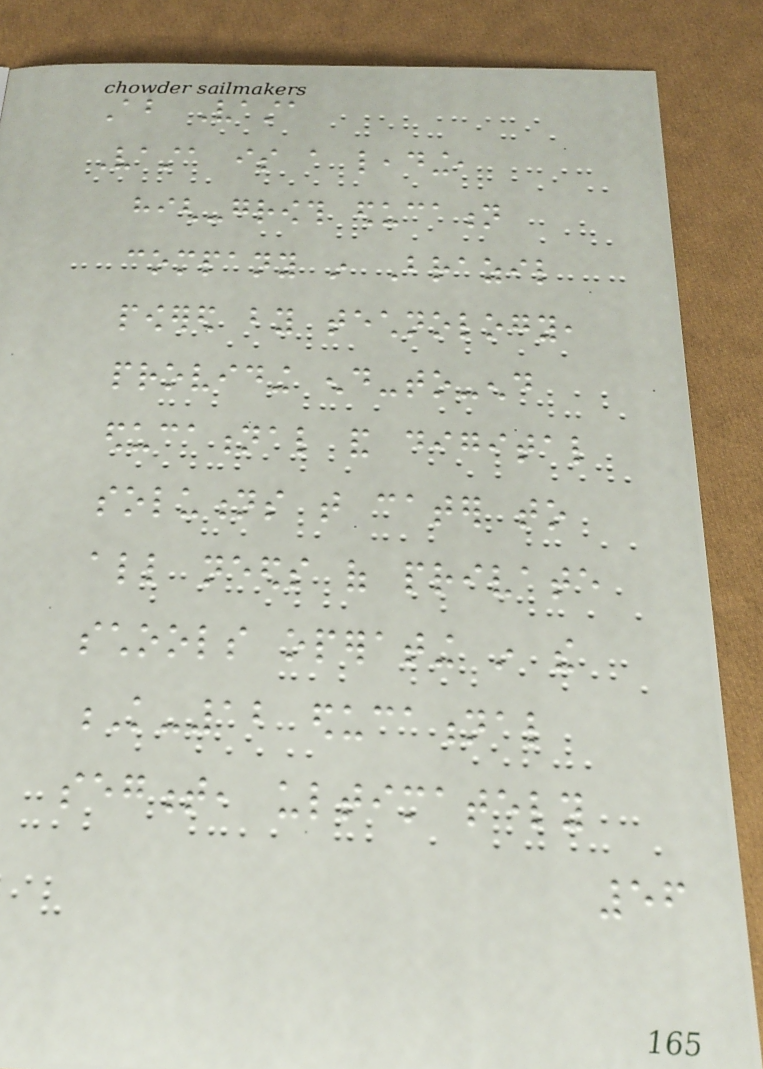About Vasta
Vasta is a leading,
high-growth education
company in Brazil
powered by technology,
providing end-to-end
educational and digital
solutions that cater to
all needs of private
schools operating in the
K-12 educational
segment, ultimately
56
